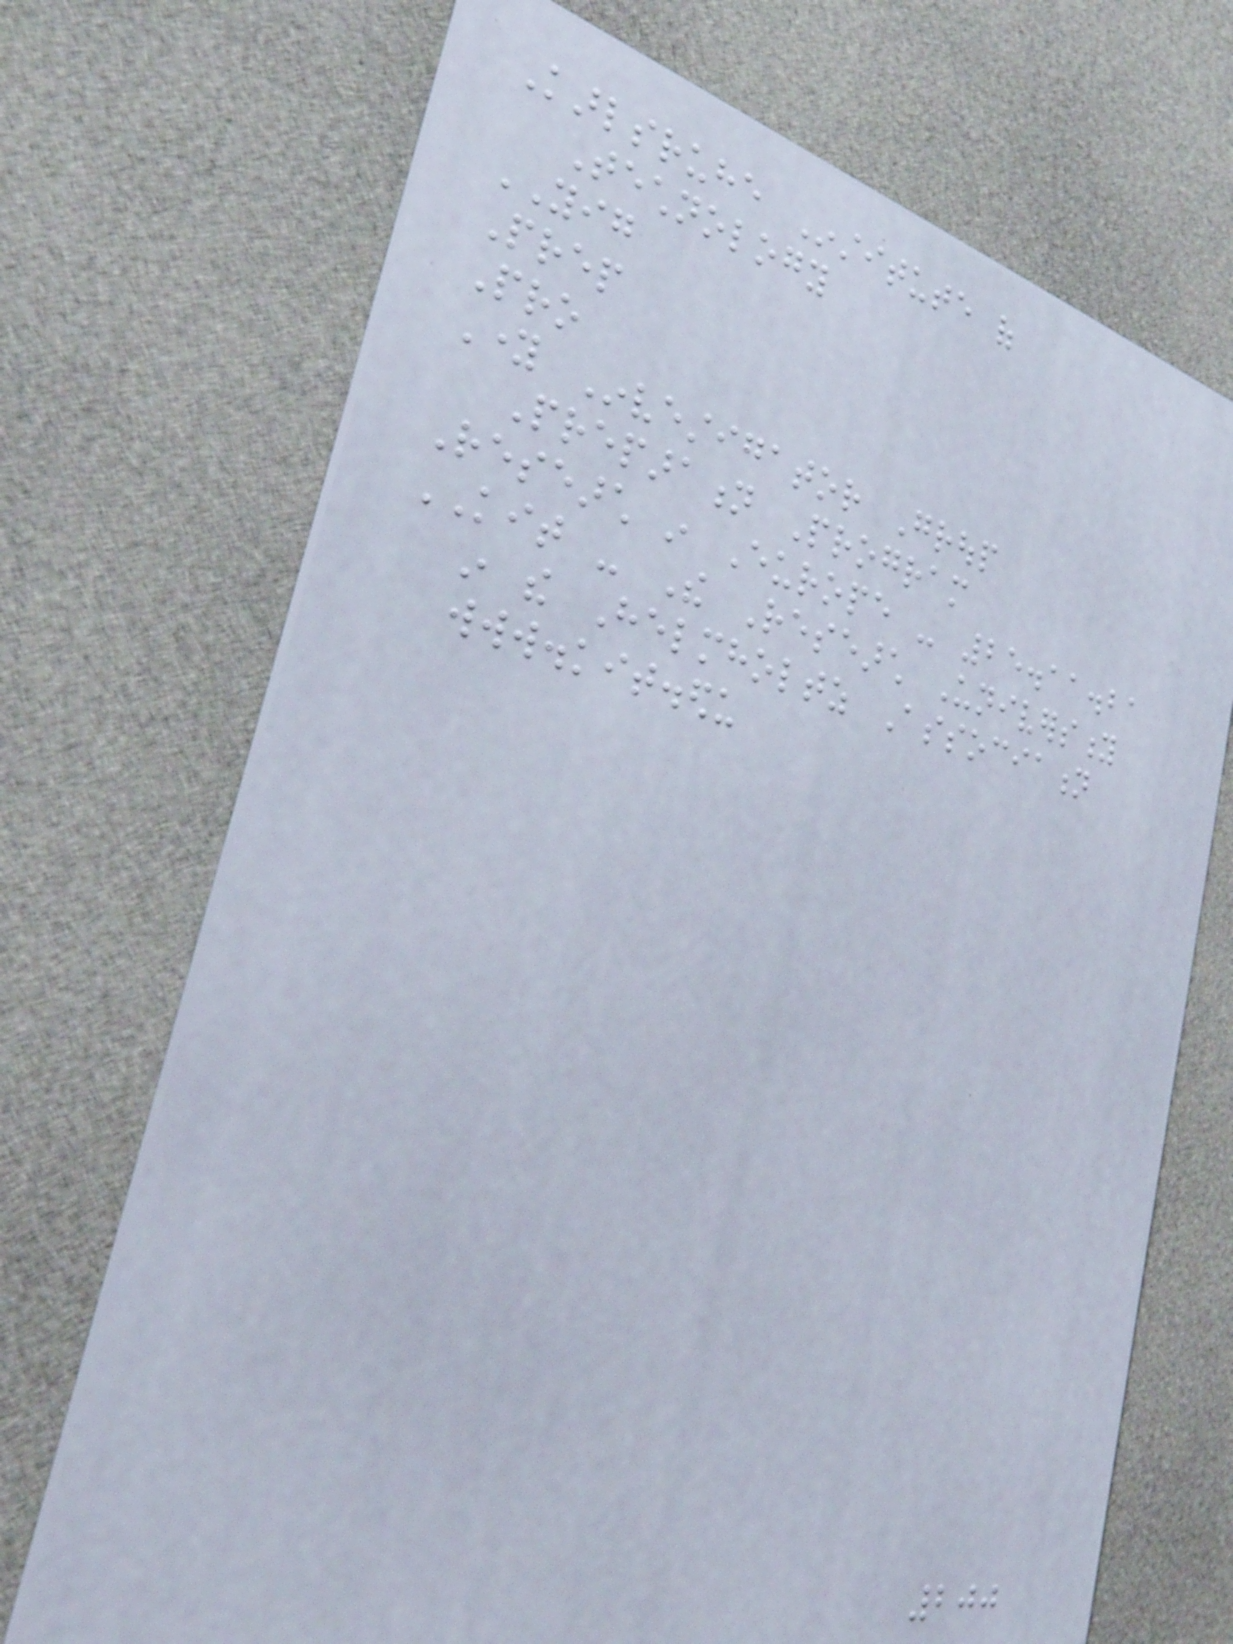Karlsruhe Institute of
Technology
YIG
Prep
Pro
Young Investigator Group
Preparation Program
Research in Europe - 25.11.21
KIT - The Research University
in the Helmholtz Association
www.kit.edu
200
